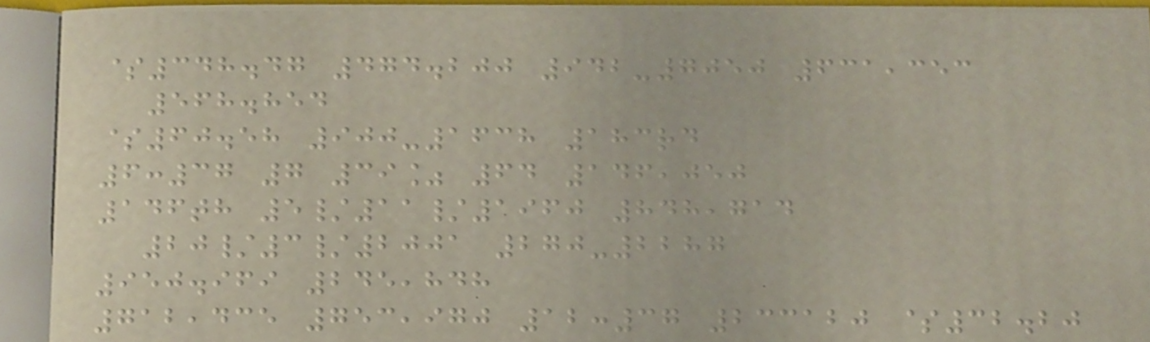$348.47 474.200 942-7050 631,353
568.854
$60.58 900-1638 183rd
6:37 7 39% 64 146,050
146th 5/11/1960 848,714
20/3/2001 270-2287
950.969 245,848
712,435 753,970 12:37 233120 $32.20
